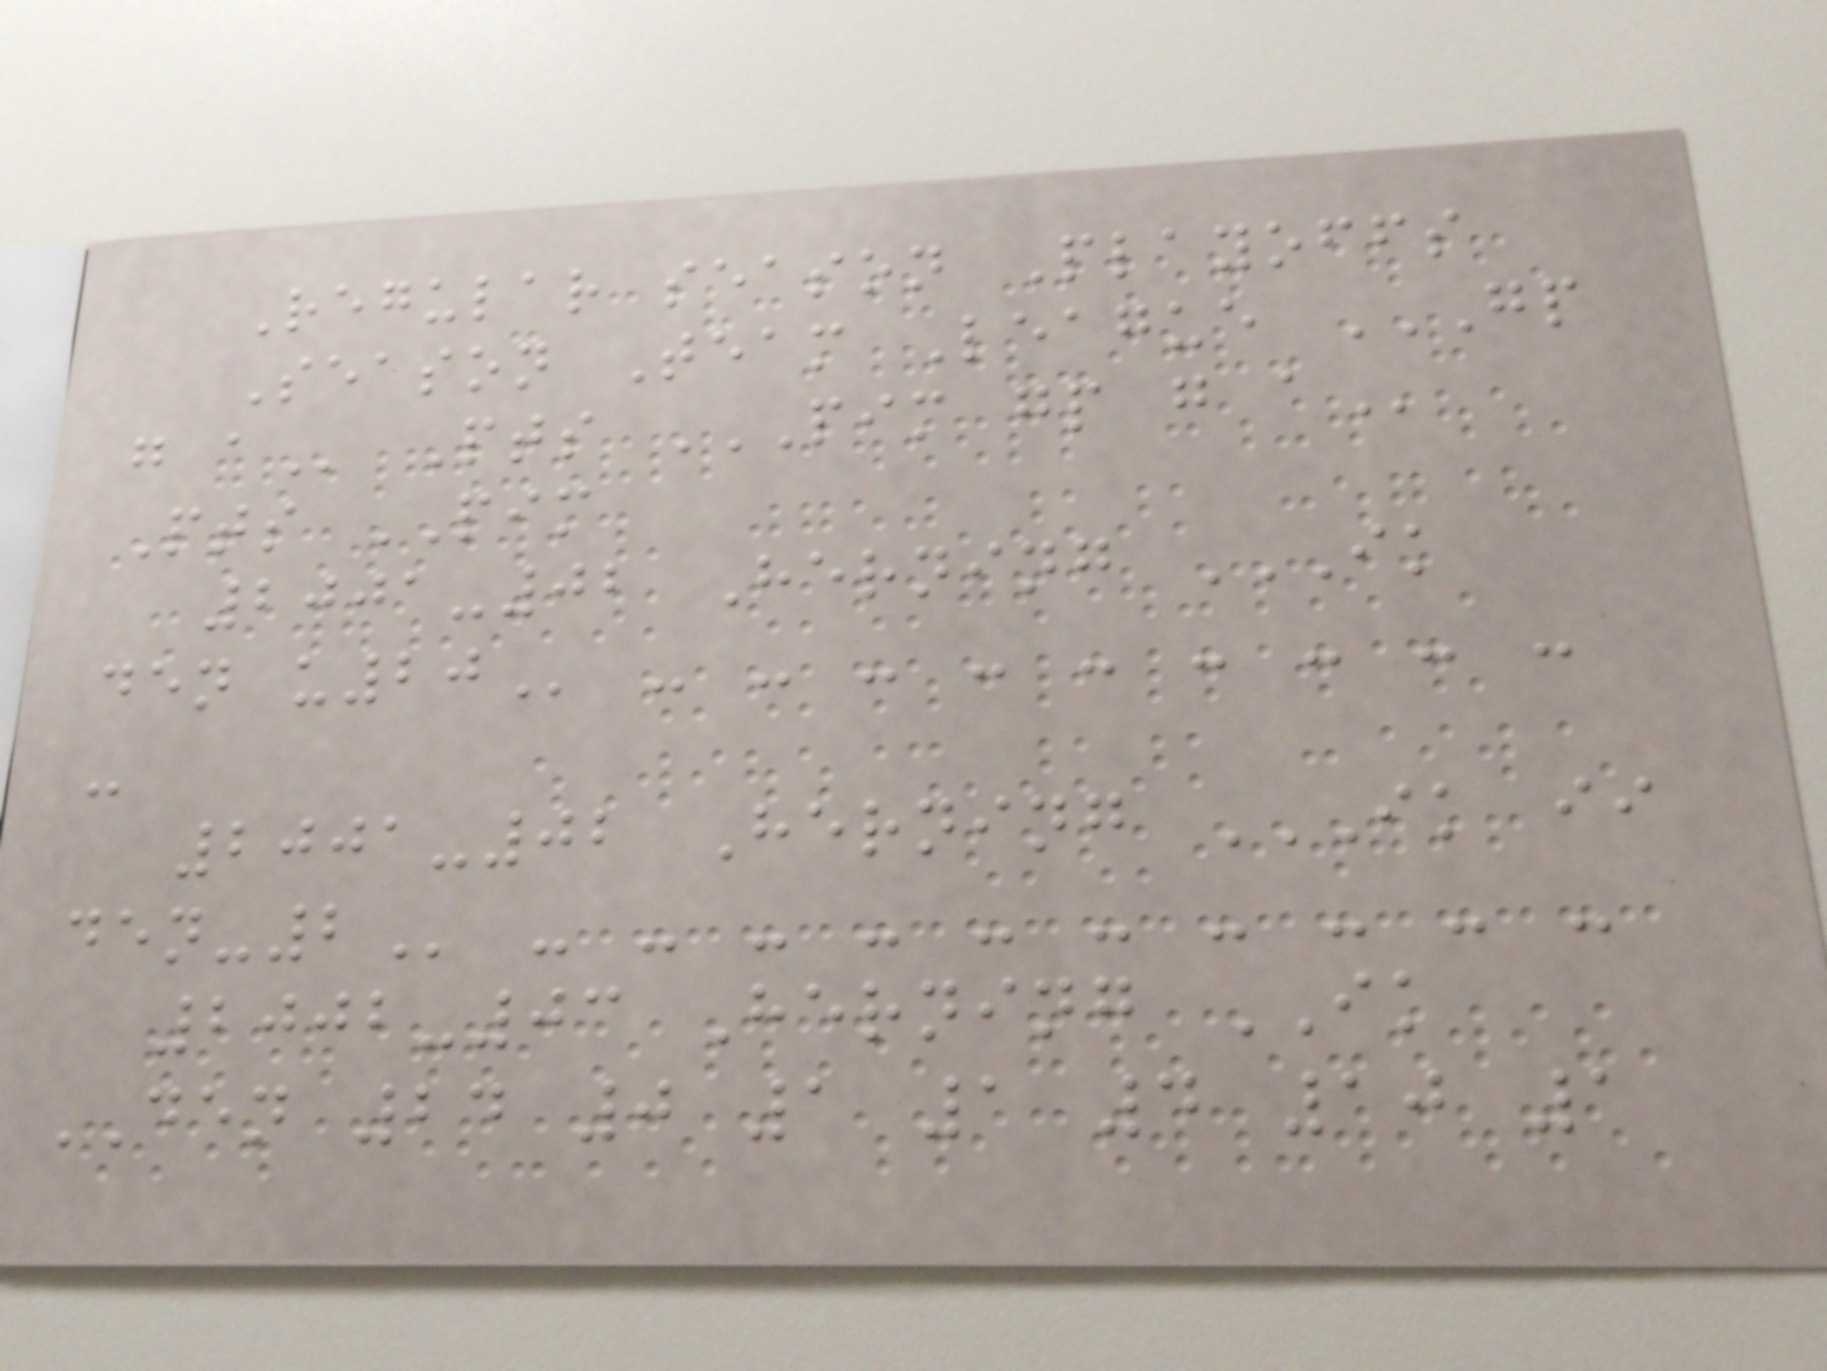Regular season Playoffs
Season Team League GP
G A Pts PIM GP G A
Pts PIM
2001-02 Herning IK
DEN U20 - - - - - - - - -
-
2001-02 Herning IK II
DEN-2 - - - - - - - - - -
2002-03 Herning IK
DEN 24 0 1 1 4 10 1
